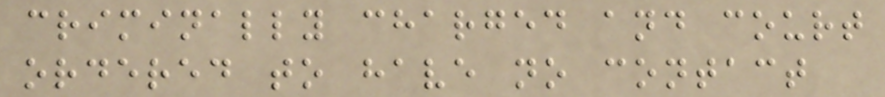criminally charged and court
ordered to have no contact
